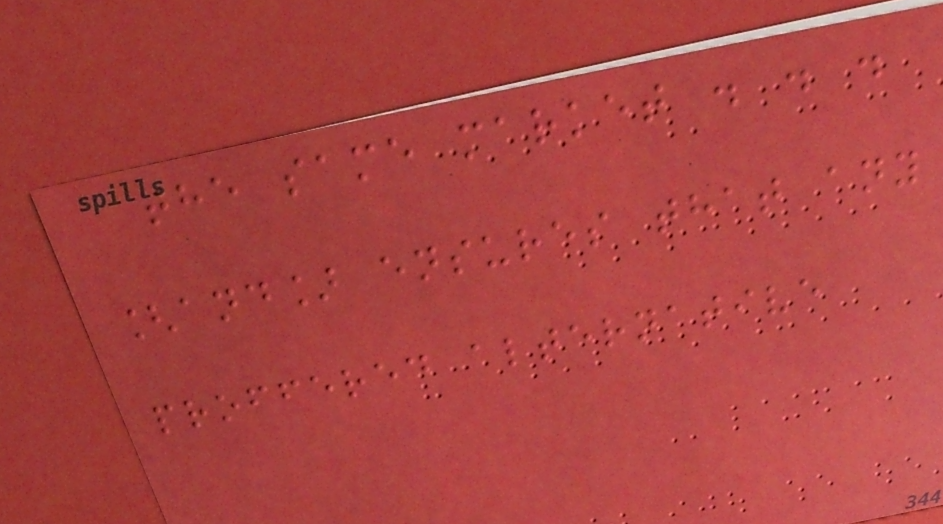the same market . . .
[and] ensures that any
proffered alternative
